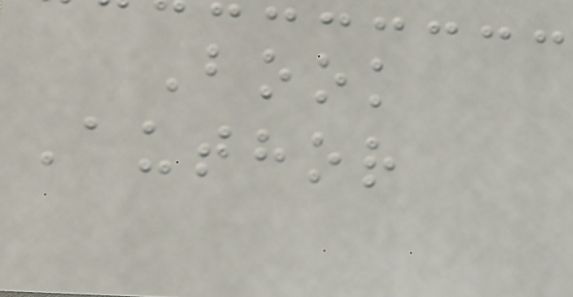Book
Author
